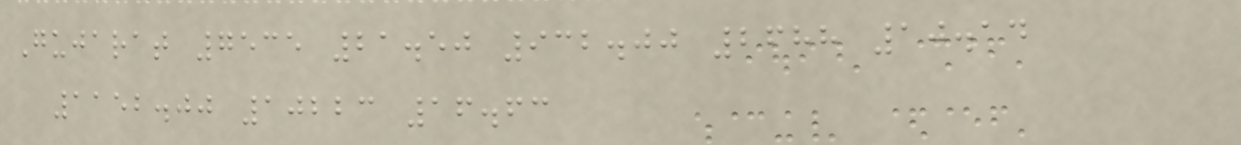Gujarat 7535 21.50 932.00 2688 10.14
1152.00 10223 16.63
